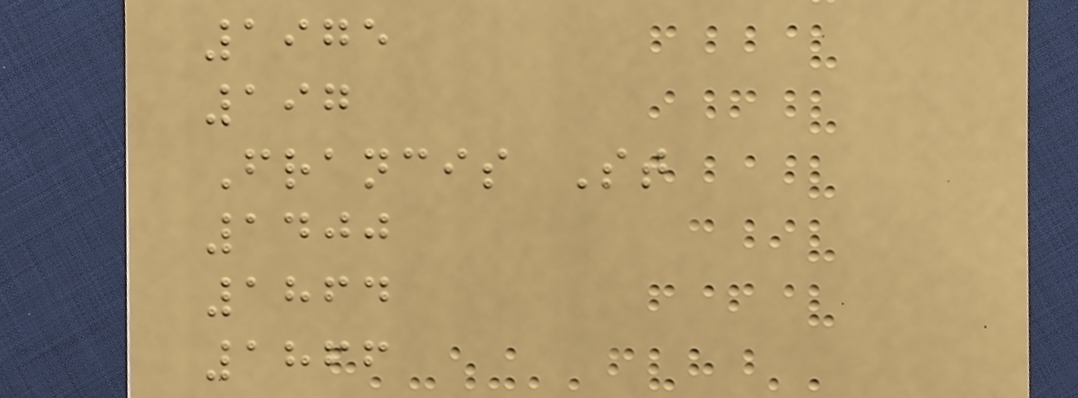1975
197
Francis St
1400
1864
1866
